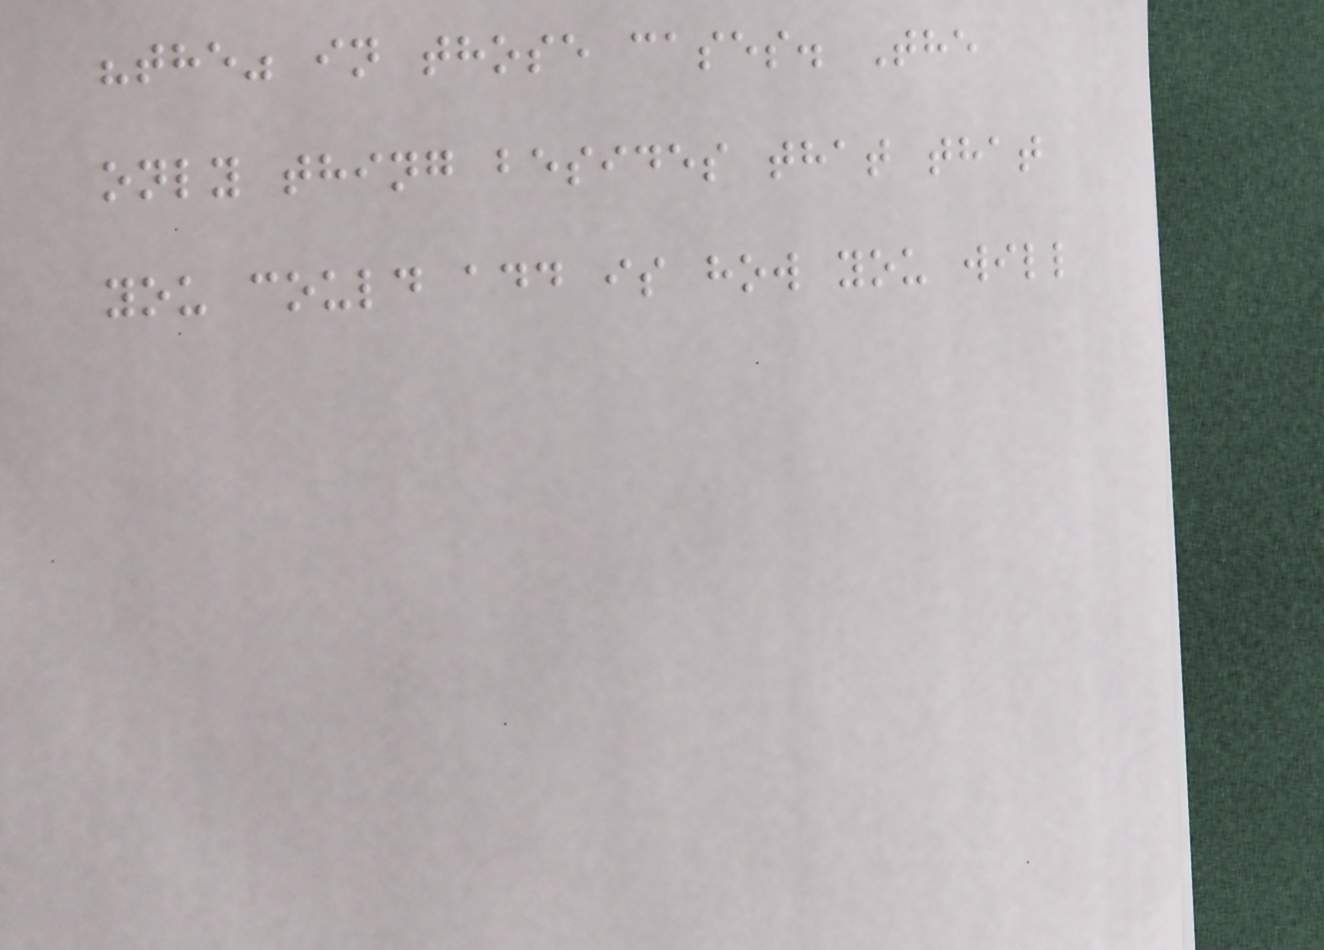"the" in those cases. The
only thing besides that that
you could add is how you will
